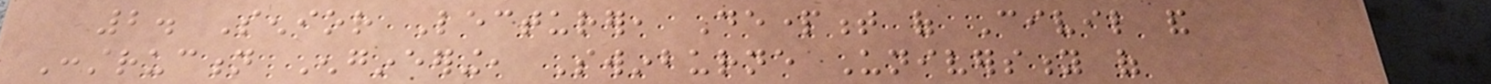2. Senior Lecturer, Department of Civil and
Construction Engineering, Swinburne University of
